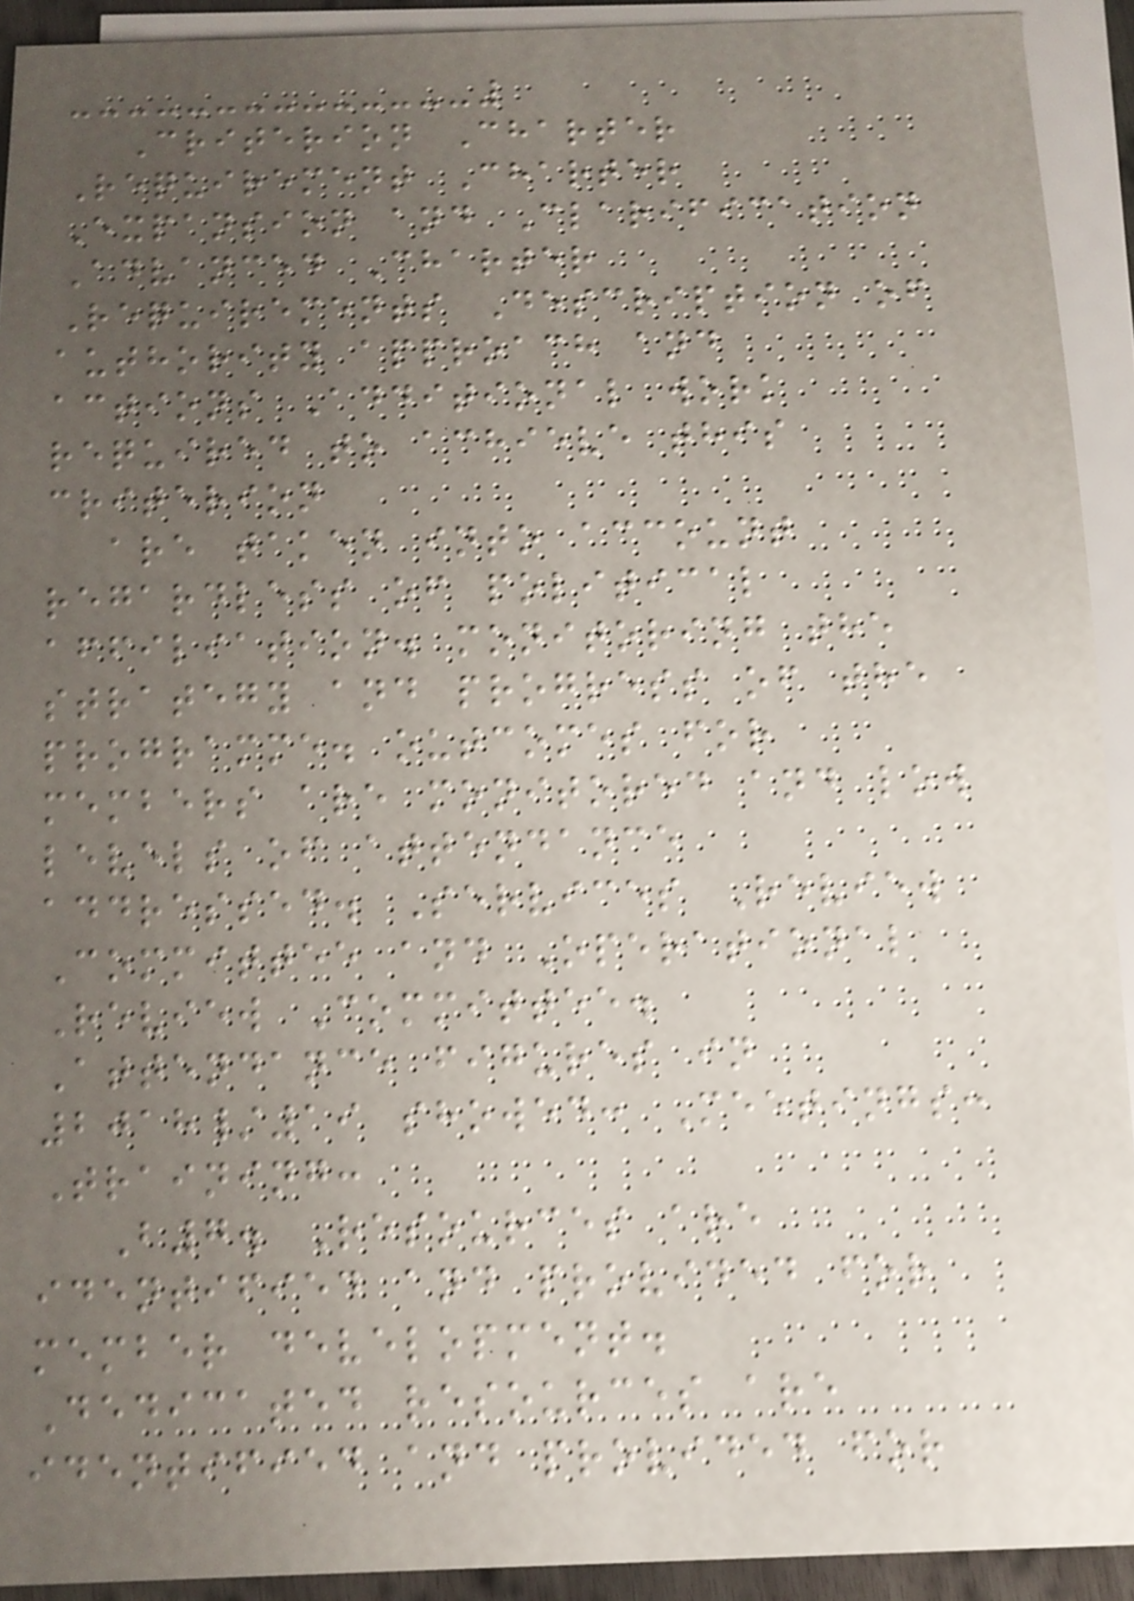Criterion Charter
Requirement Charter
Expansion and Clarification
Advanced Charter
Requirements Description of
authority approach and
actions Additional work
required to achieve this
criterion
are taken into account
regardless of political
affiliation. monitoring the
strategy and progress of the
programme. outcomes for
members are monitored and low
levels of attendance
addressed. Services Review
Committee and Operational
Review Committee.
Attendance figures in
2018/19 showed: Meetings:
Training:
B7. Resources are
identified and provided for
member development.
Dedicated resources are
identified and provided for
